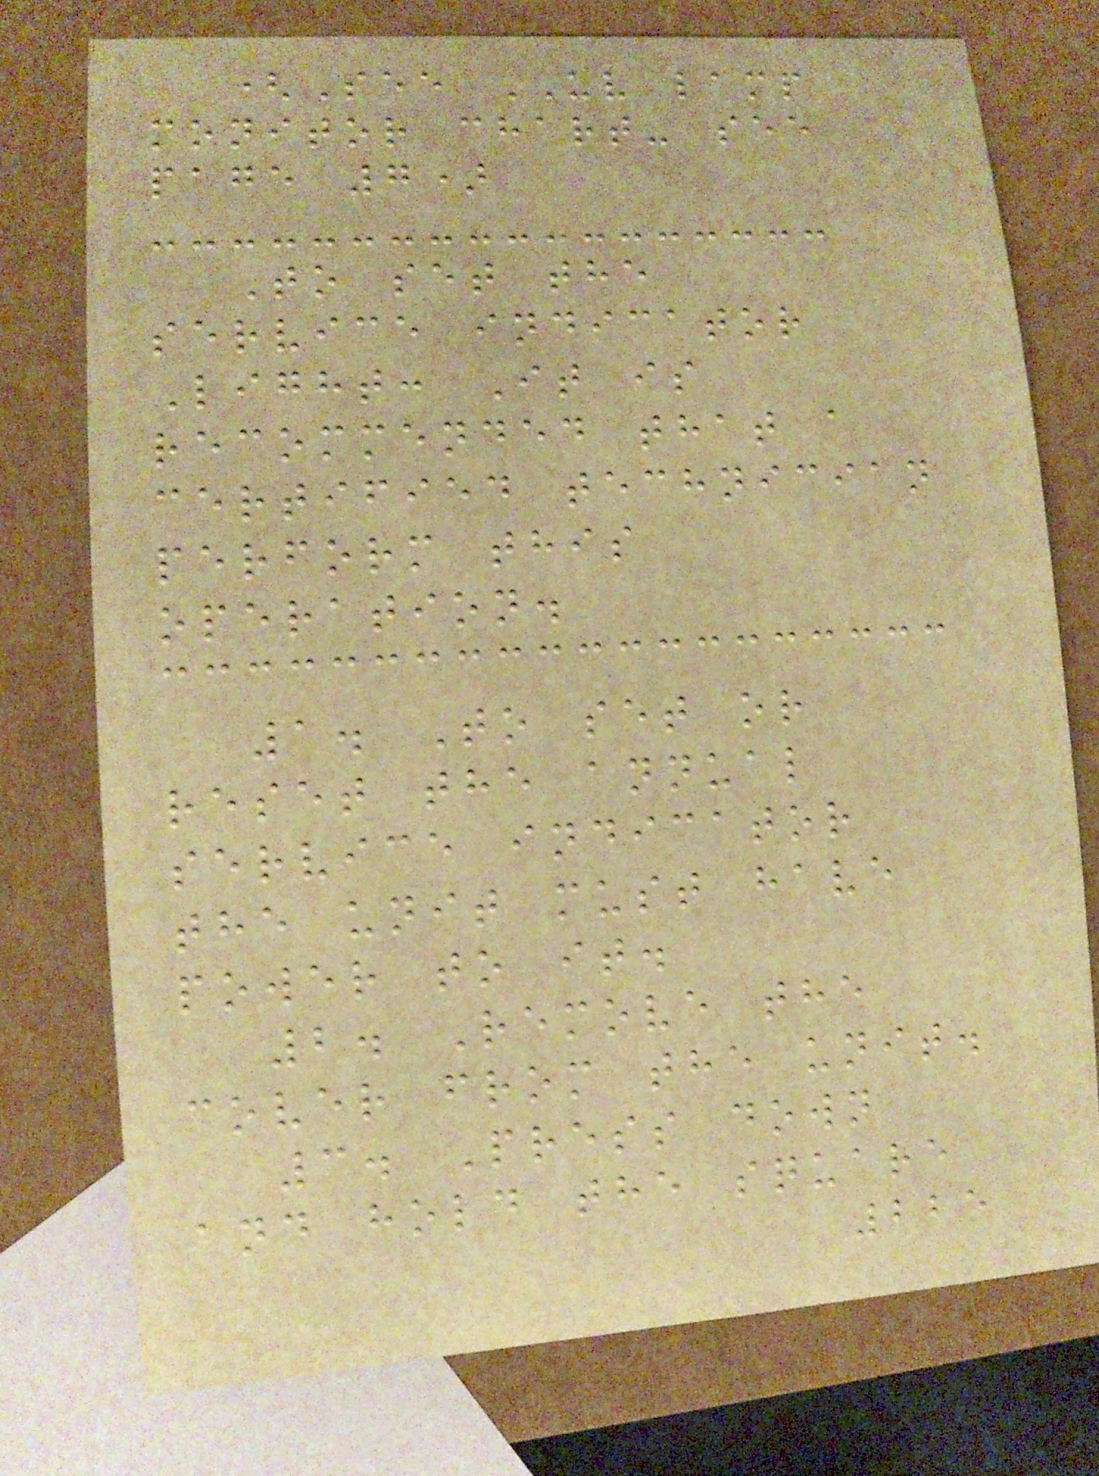(See UV lamp
monitor chart- see
page 7)
To set the
service indicator
Light: It is
recommended that a
certified technician
perform this
operation.
1. To set or
reset the annual
service indicator
the unit must have
power to it.
2. Remove the
cover from the unit.
3. Press down
and hold the square
225
